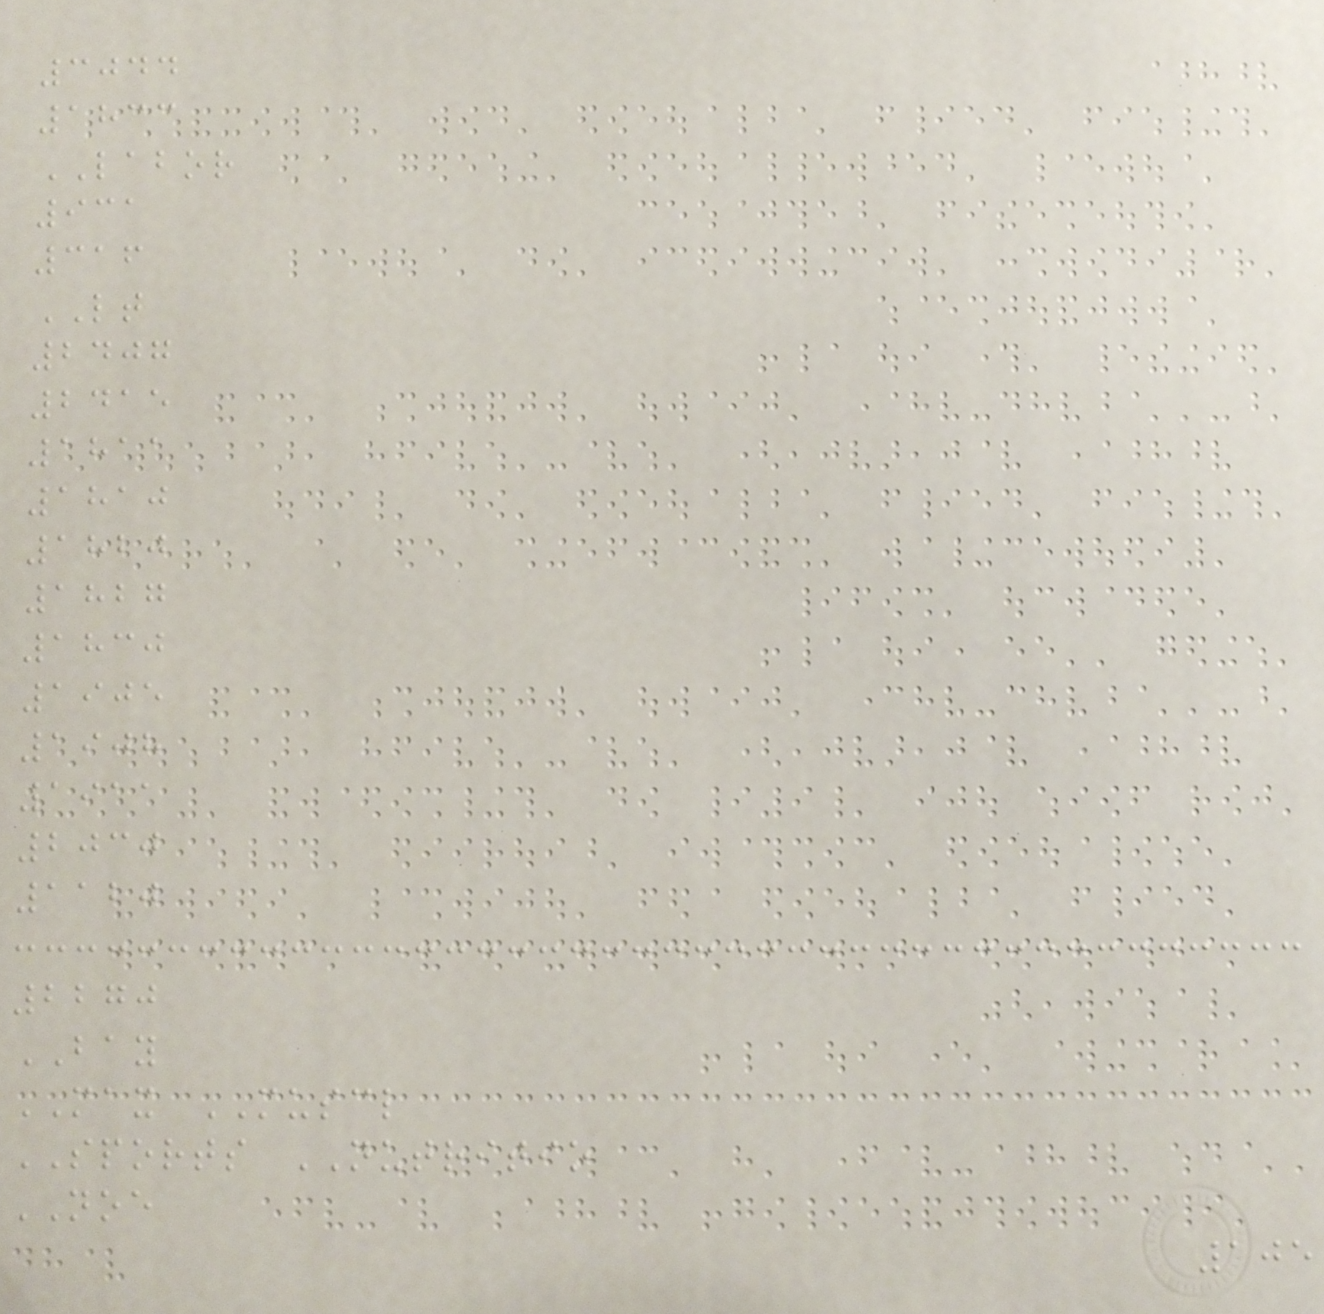3044
1833
LABOR
931
316
LT
2407
2415
1811
1810
1820
1827
1830
1905
1908
1911
2030
1120
2270
BAY
MAX MUSCL
SPORTS NUTRITIO
NOE
105
